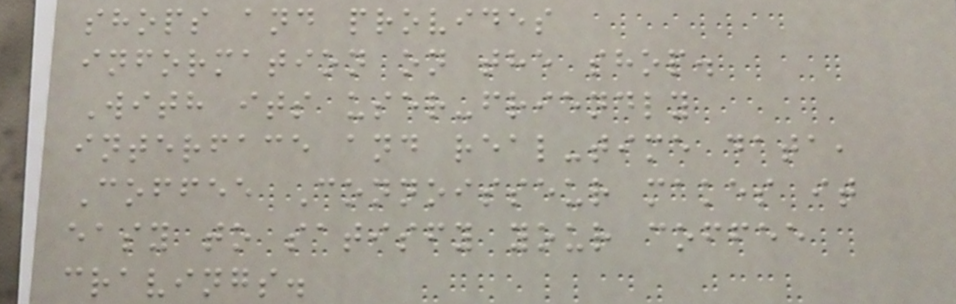shops and provides
information on the shop.
With its user-friendly
interface and real-time data,
Coffee Connoisseur makes it
easy to satisfy your coffee
cravings.
